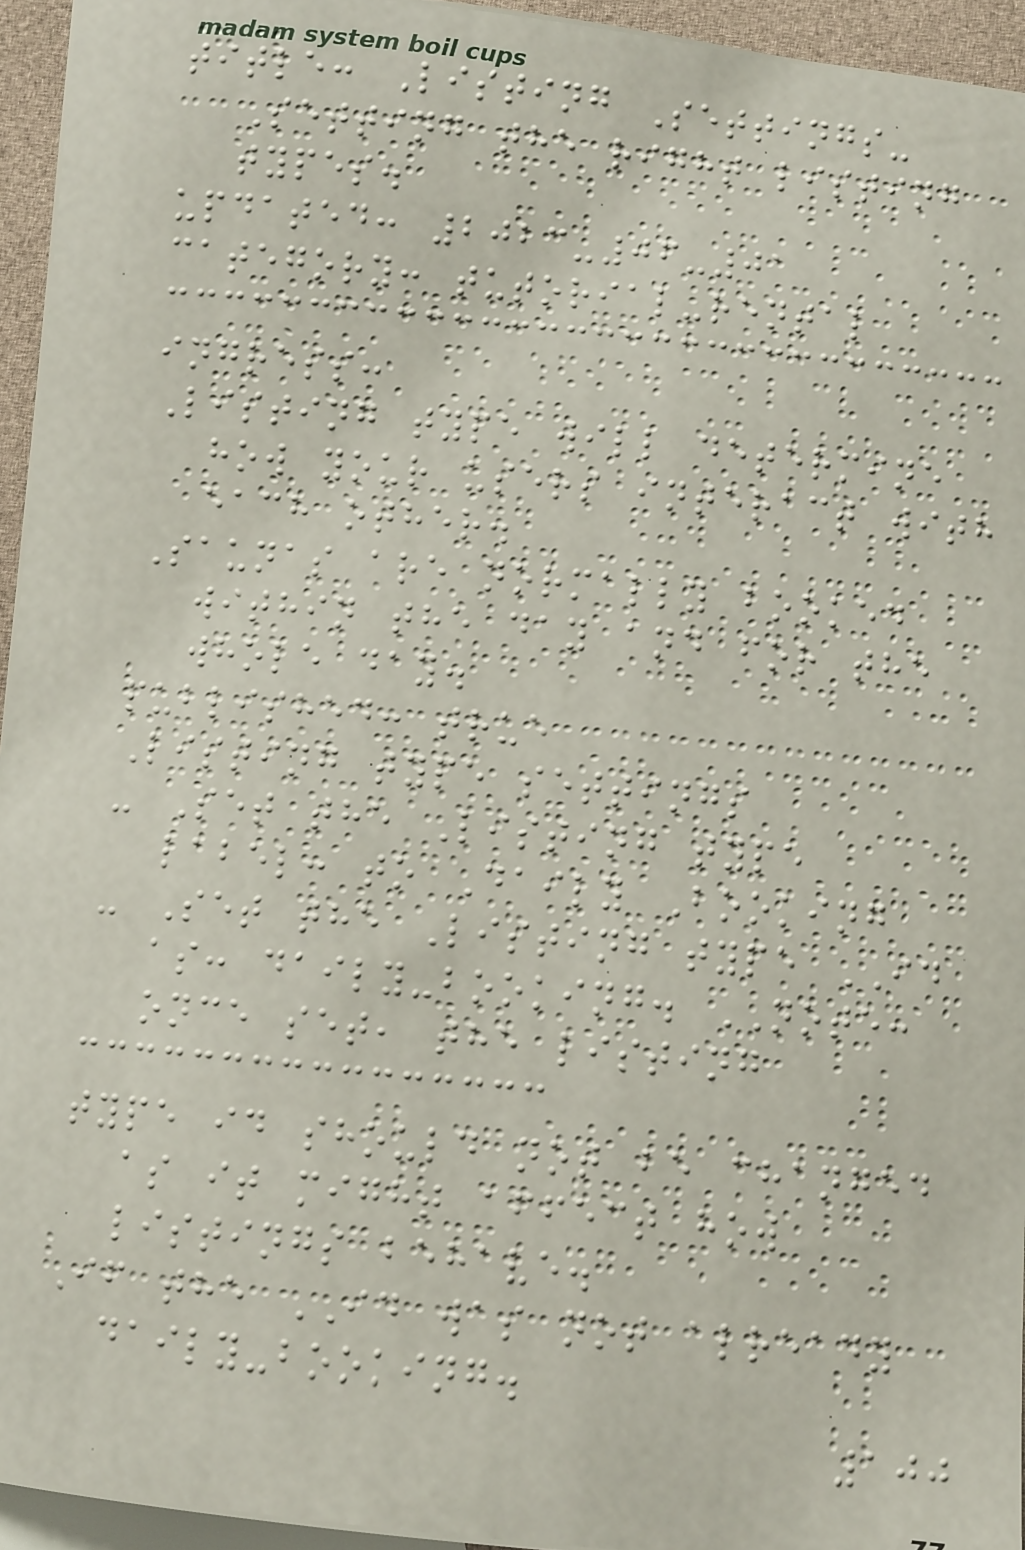title: Listing Settings-
Setting the right listing
types.
updated: 2023-06-01
category: tutorial-rental
ingress:
Listing type will determine
how your users interact with
each other.
Saunas are normally booked
within the day and for the
whole day.
published: true
Listing type settings
- Set the Listing type
label: to Daily Booking
- Set the Listing type ID
as: daily-booking. NOTE:
once set, the listing
type id should not be changed
as it might affect how
listings behave.
If the ID was not already
daily-booking.
100
